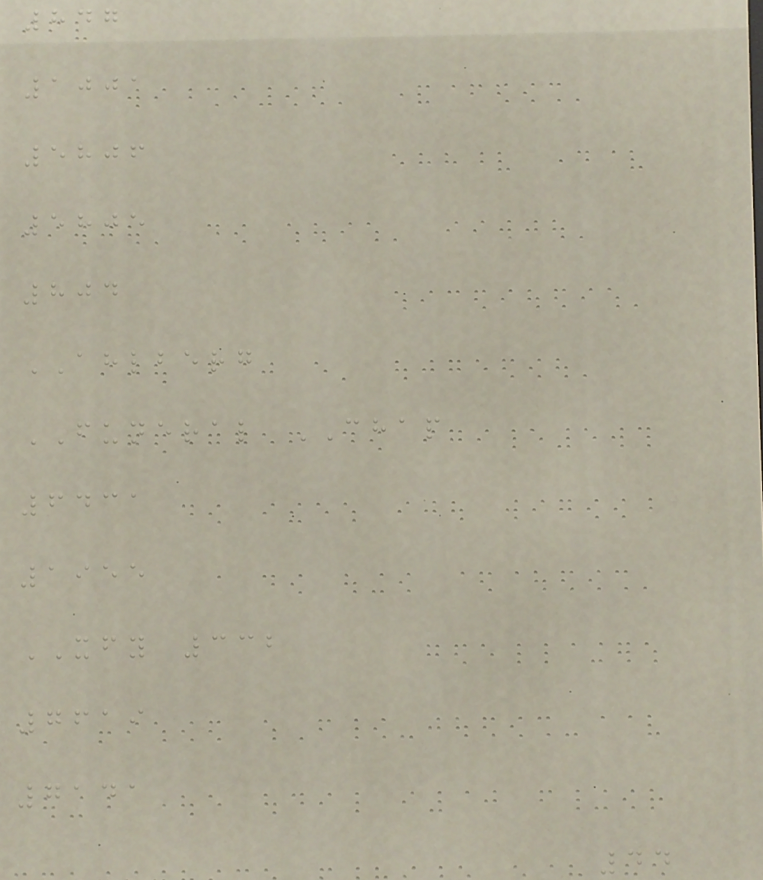847
1001
5806
5805
804
AHLBERG
FUNERAL CHAP
6431
1955
XFY 332
7619
7141
44
